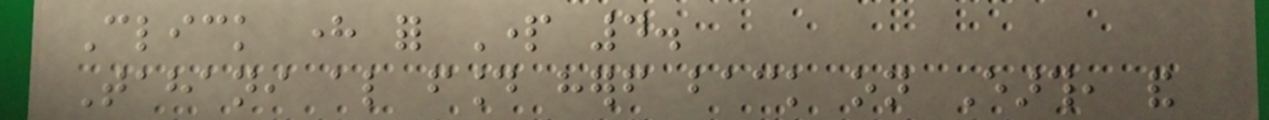Click here for Part 4.
Tahani also found herself back on Earth, and
